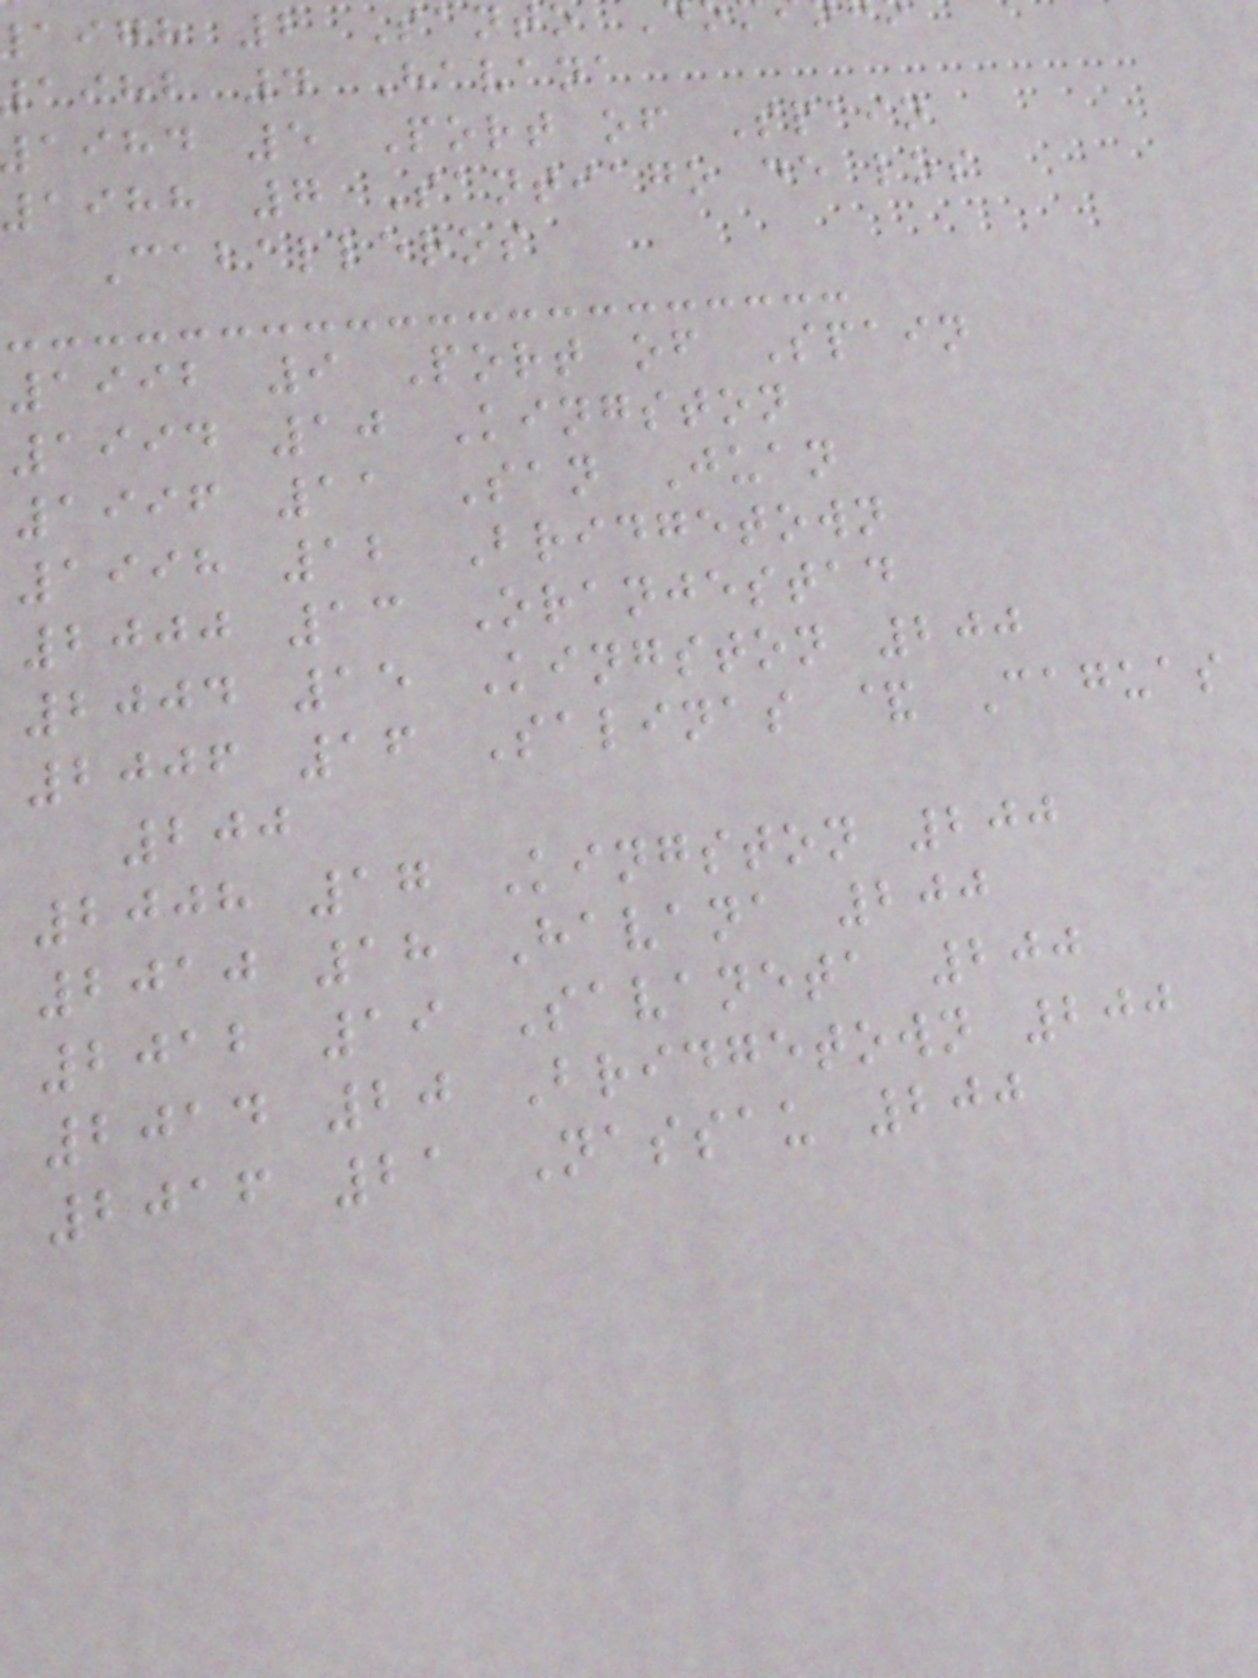aigh 2 Santo
aihb 4 Havana
aihd 5 Port of Spain
1988 7 Santiago de los
Caballeros
1992 9 Port of Spain
1994 10 Kingston
1996 11 San Juan
1998 12 Bridgetown
2000 13 Oranjestad
2004 15 Kingston 200
2006 16 Salinas & Caguas
200
2008 17 Kingston 200
2010 18 Havana 200
2012 19 Savaneta 200
2014 20 Bridgetown 200
2016 21 Nassau 200
